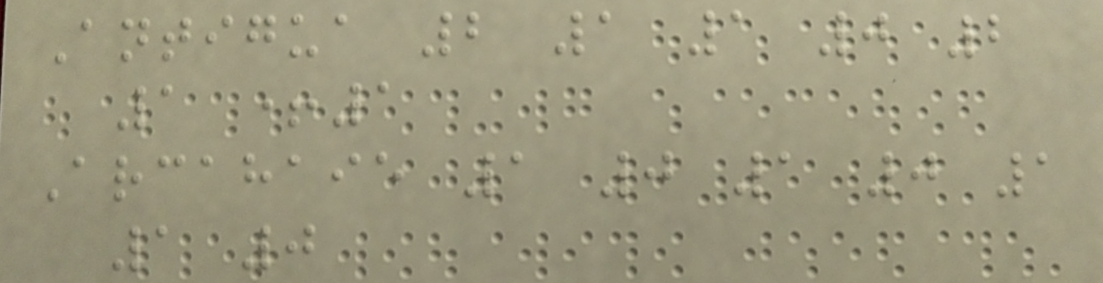Antigua 2 1 1 0 2
1 +1
Arcahaie 1 0 1 0 1
1 0
